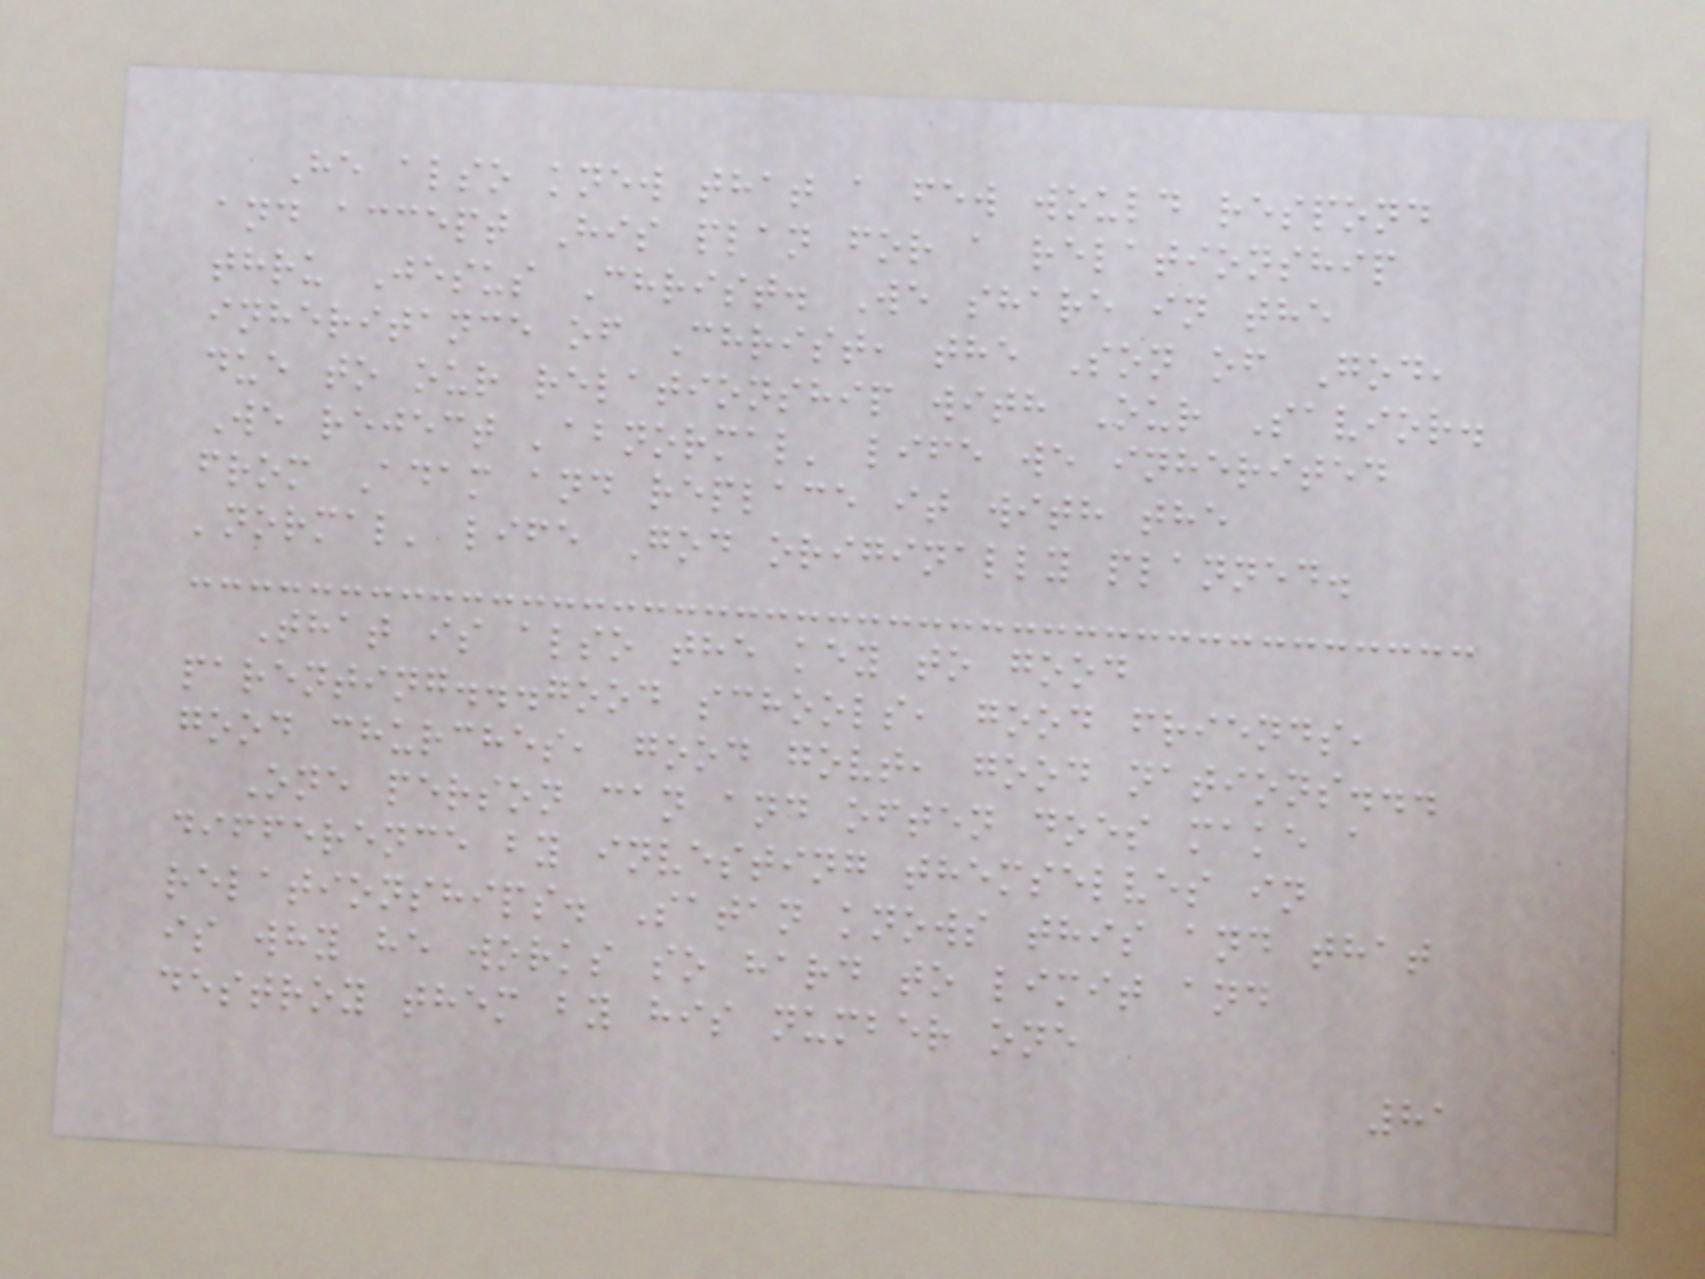He also knew that a few would respond
and accept His plan for a relationship
thru Jesus Christ. We share in the
inheritance of Christ, the Son of God,
due to our relationship with Our Savior.
We reject 'abnormal' life we inherited
from Adam and replace it with the
'normal' life God originally planned.
That is also the key to good
parenting...good schools, good friends,
good churches, good govt, good nations...
One person can and often does make a
difference by investing themselves in
relationships. Satan knows this and that
is why he works so hard to limit and
destroy them by his number one
81
